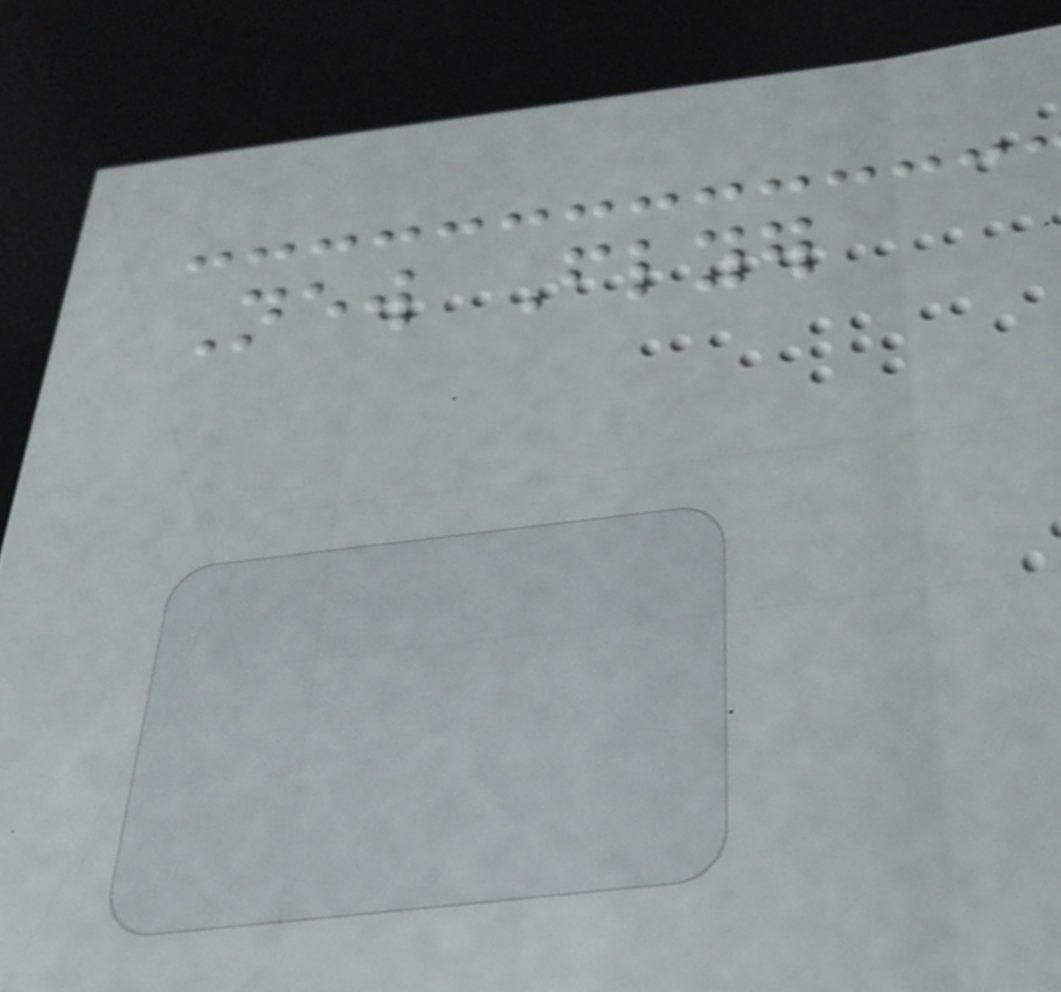New Flyer
